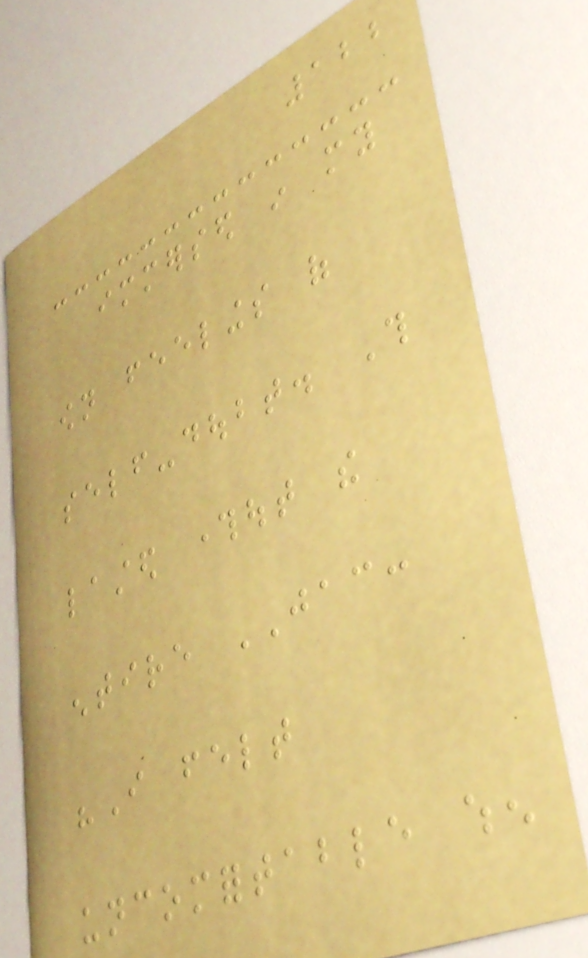122
immersed in my
own feelings of
self-doubt. This
lasted throughout the
entire JAC:
"I felt
uncomfortable when
